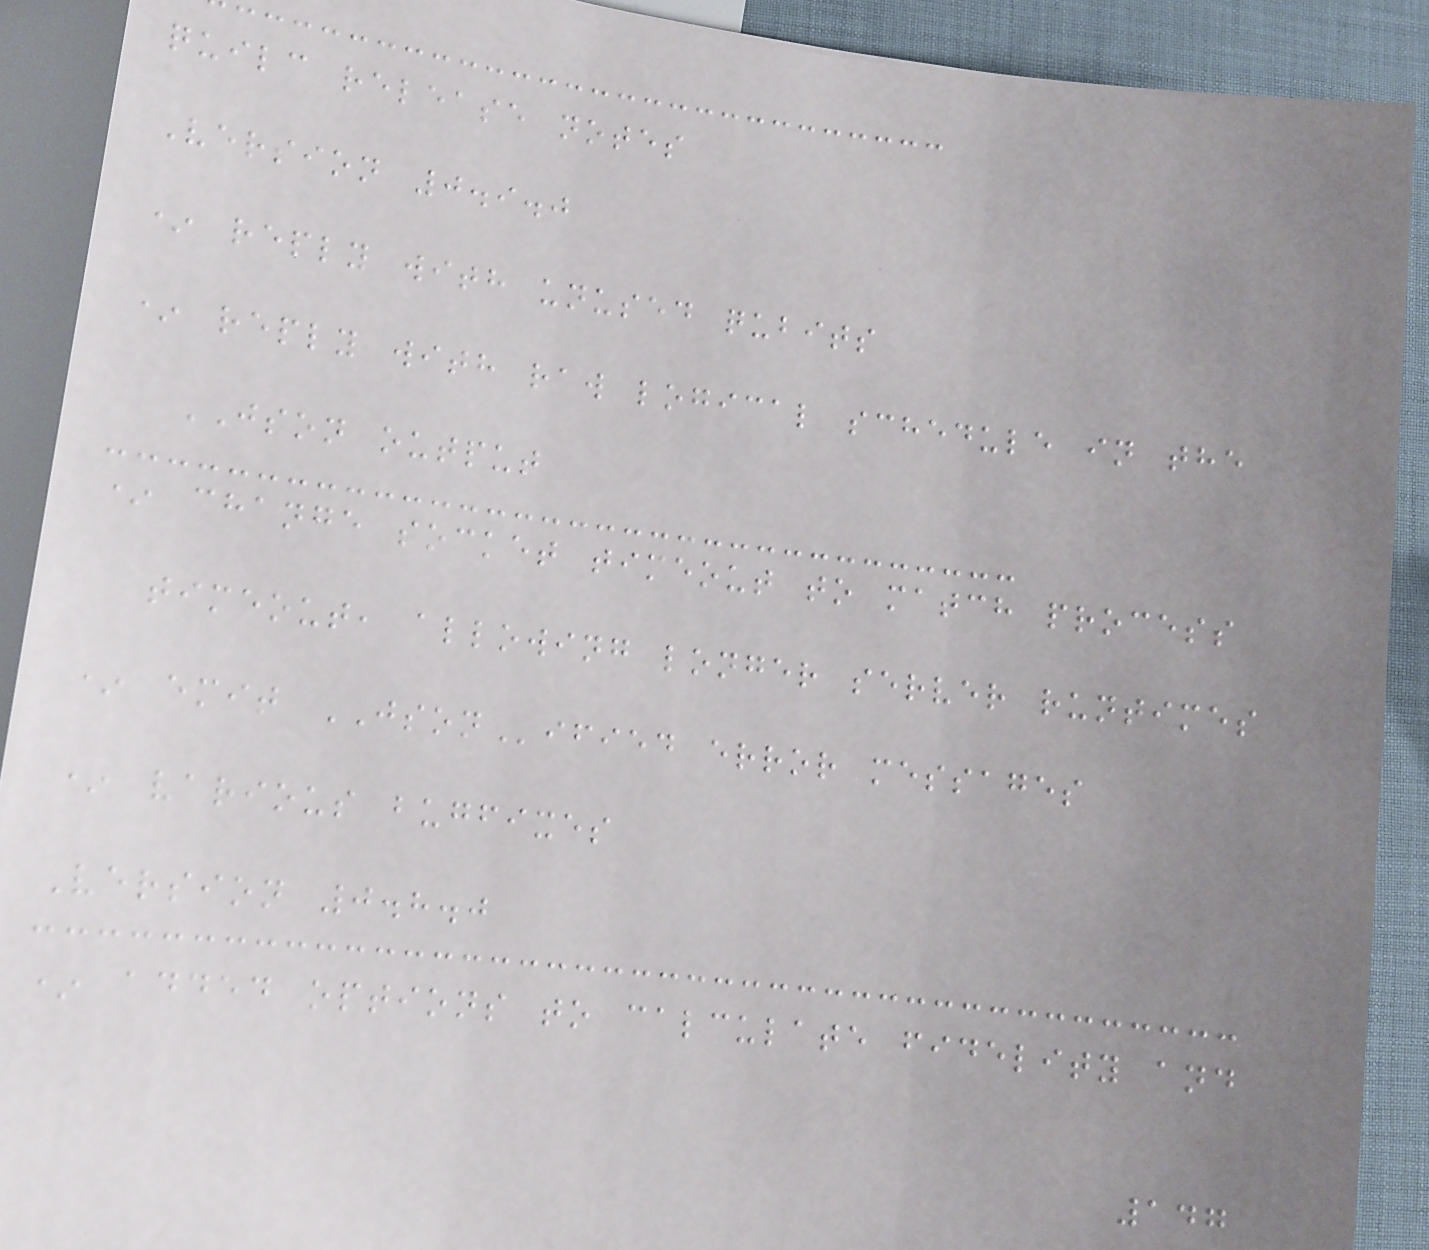quilc release notes
Version 0.9.0
* reply with unused qubits
* reply with raw logical schedule in the
JSON output
* change socket timeout to match process
timeout, allowing longer server runtimes
* emit JSONified error messages
* various bugfixes
Version 0.8.0
* added options to calculate fidelity and
147
